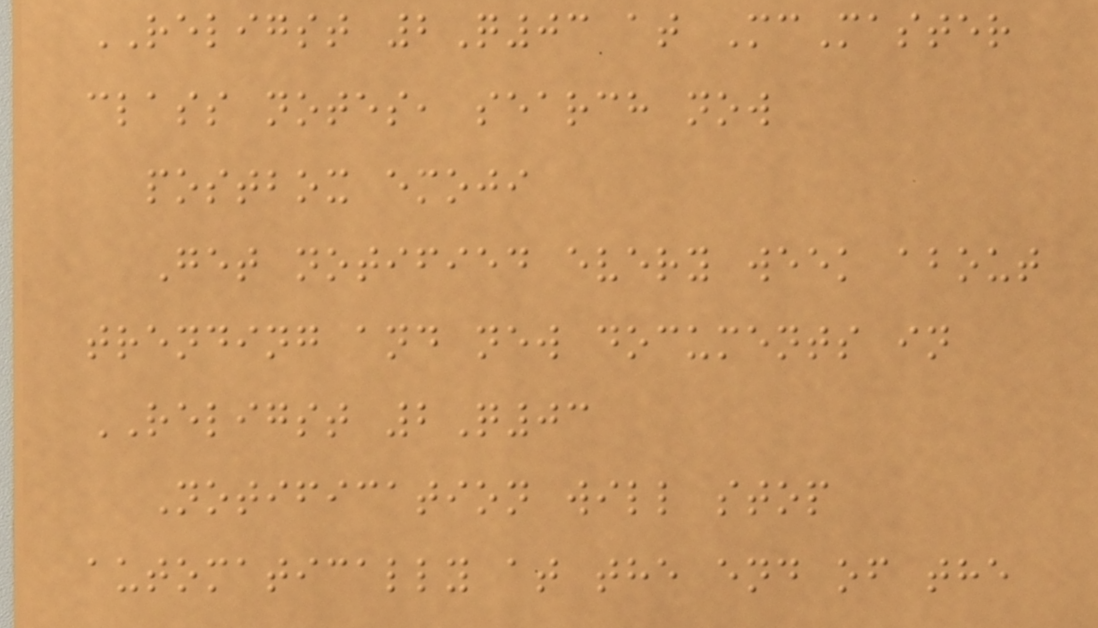RELIGST 2Q03 at McMaster
class notes, search now
postbox emoji
Get notified every week about
trending and new documents in
RELIGST 2Q03
Notification will stop
automatically at the end of the
